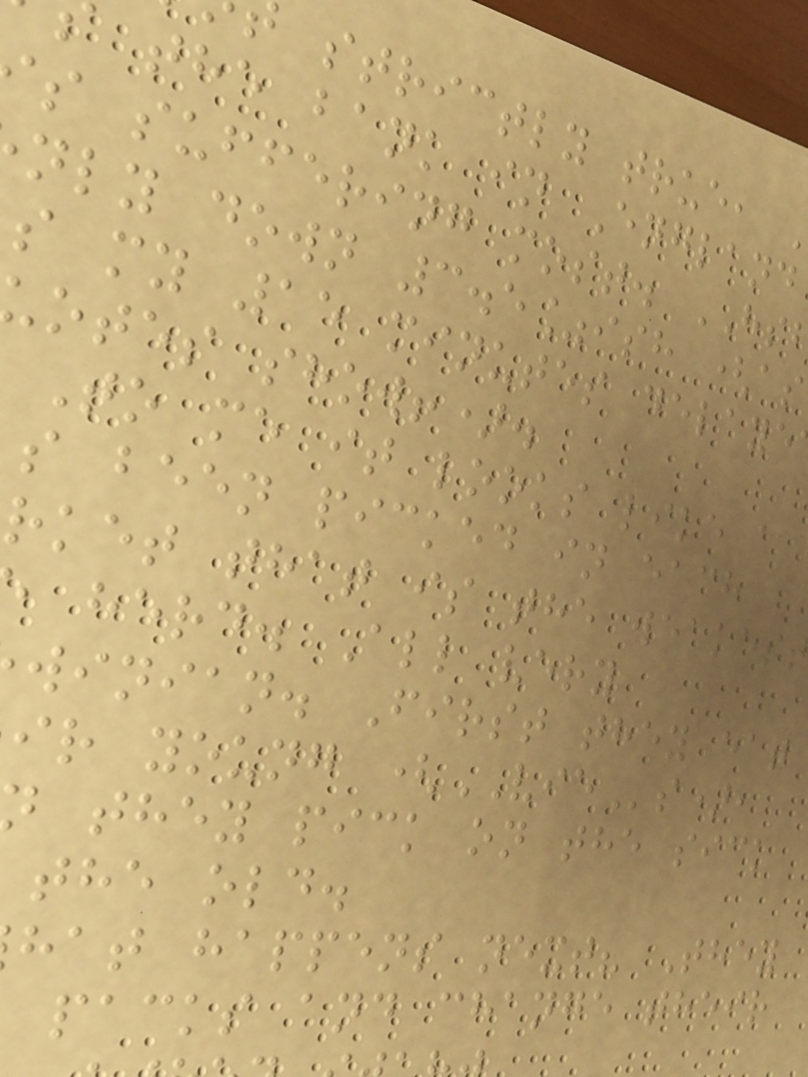strictly true,
the bank in England
s suffering most. HS
nly down 3.5%ish (as
s my 15 minutes delaye
otes show!).
To me it looks like a
s been picked in each
rket that is the weakest
herd. All very
winian. First they eat
ir young (VIEs),
they pick on the sick
the old.
hat happens next? They
packs and change their
